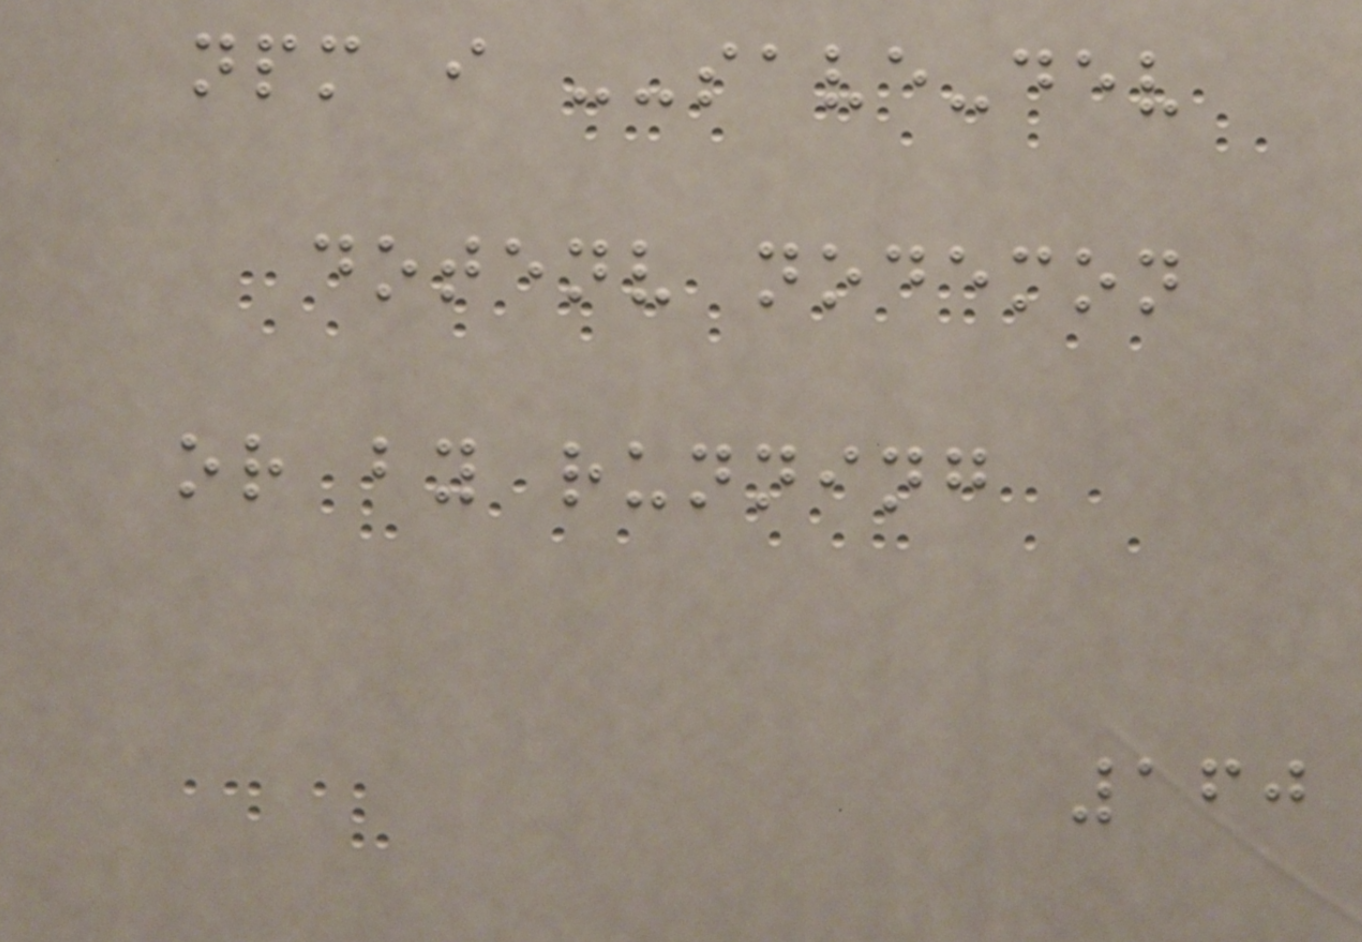npm i --save-dev
dotenv nodemon
or by running
160
